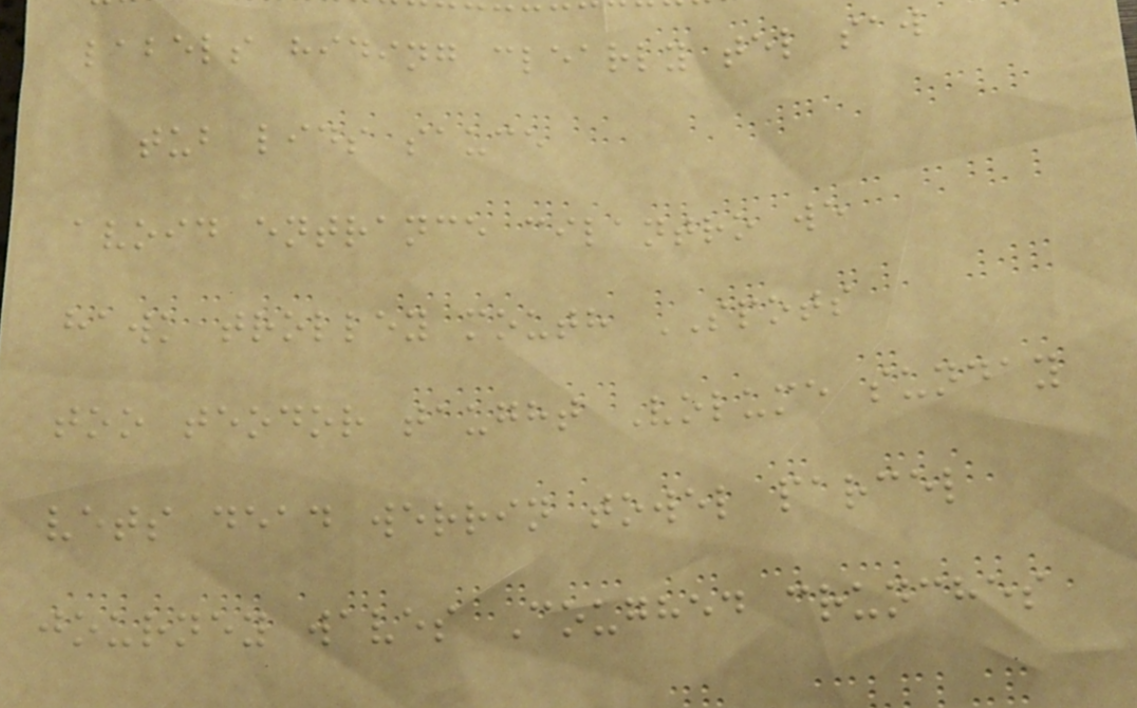labels hiding clearly tel saw
tub lids sauce
avoid entrance cilantro we
hawk trolley mouth SPOTS
too teodor taught Volume sunday
vets dead werrin towel parcel
journey waves Coughed crunches
